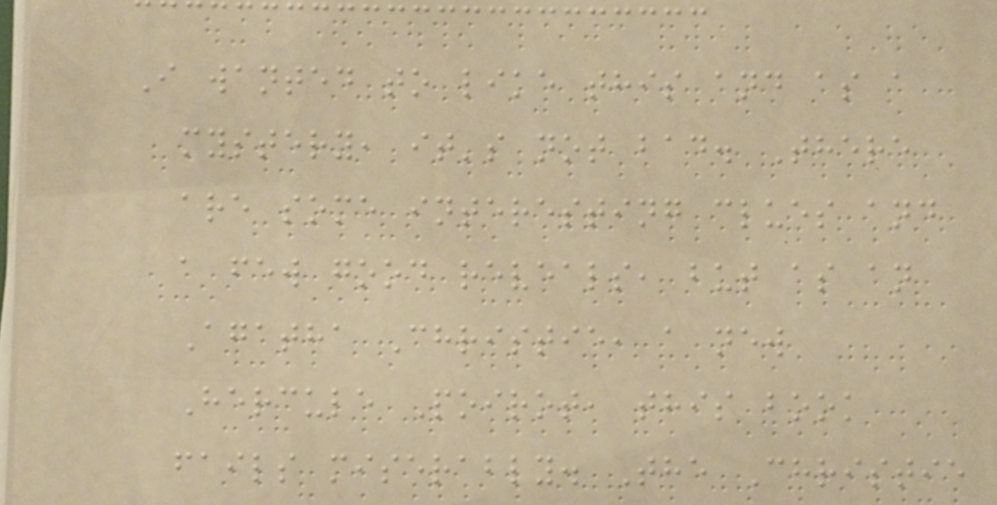I wanted to like this and as a
mystery, it's not bad. There
are some interesting clues and
a few good reveals, but as an
Agatha Christie, a new
Hercule Poirot, this book
fails miserably. The Christie
